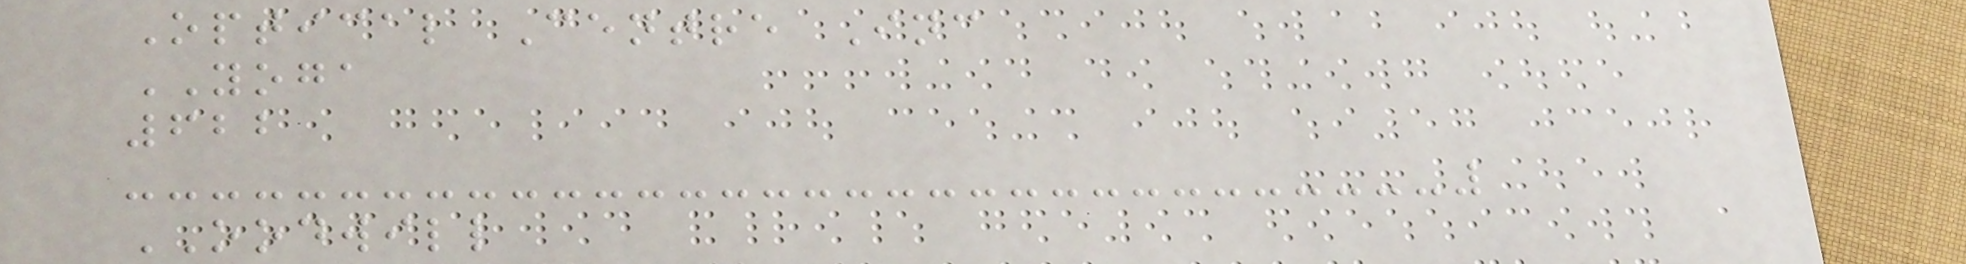Optical Centre Inc
YOGA
622
OODWILL
